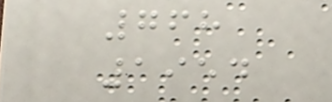768
1954
